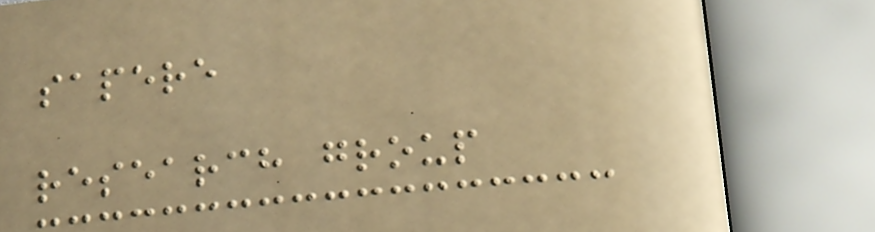sapere
research group
